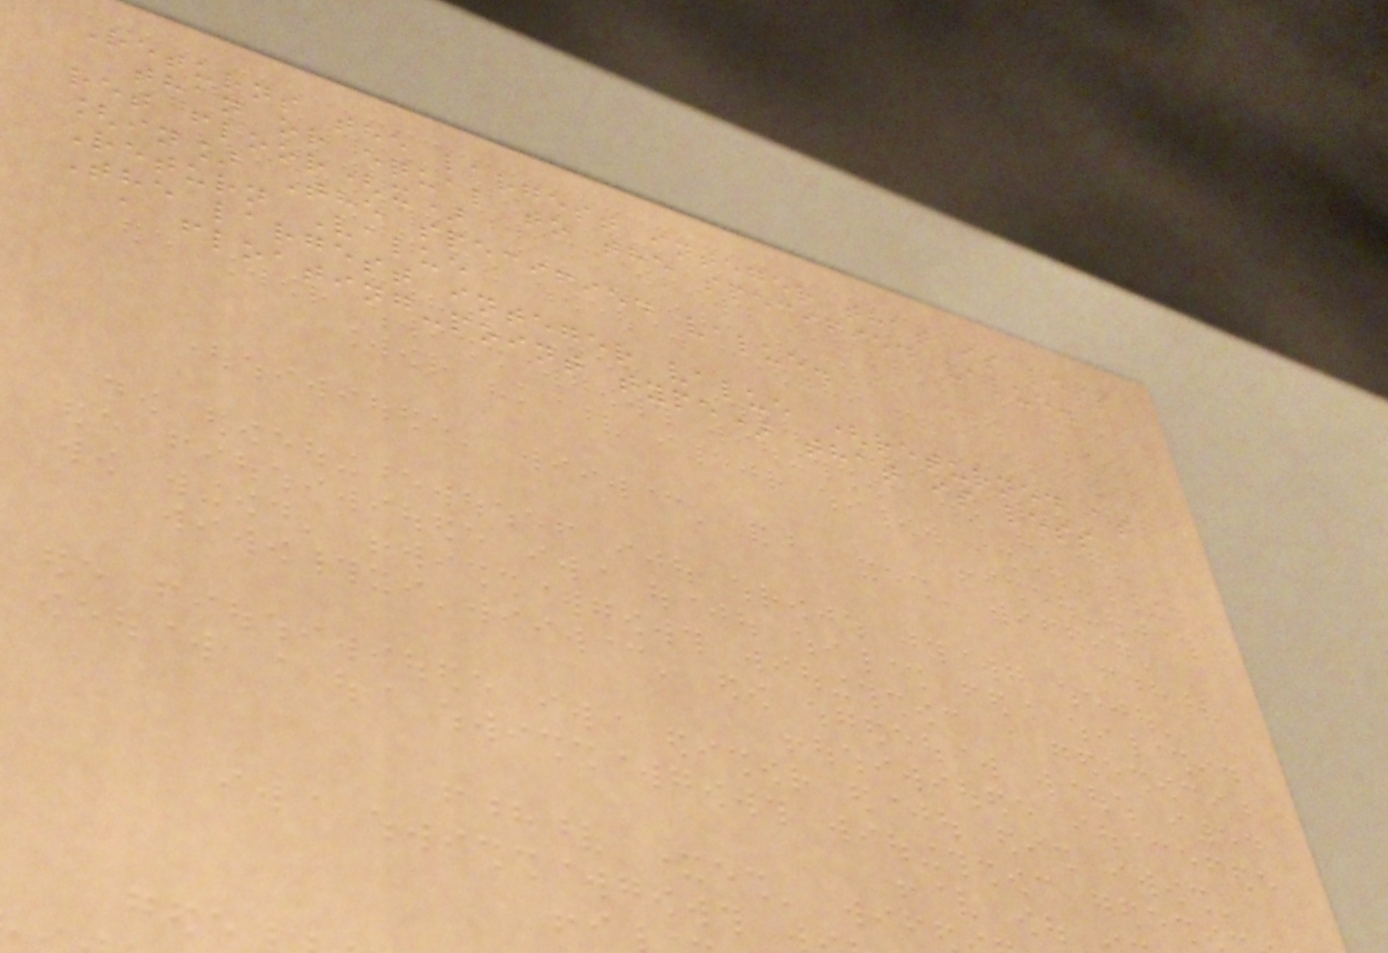Returns the largest integer that is less
than or equal to the specified value.
ret floor(x)
[in] The specified value.
Return Value
The largest integer value (returned as
a floating-point type) that is less
